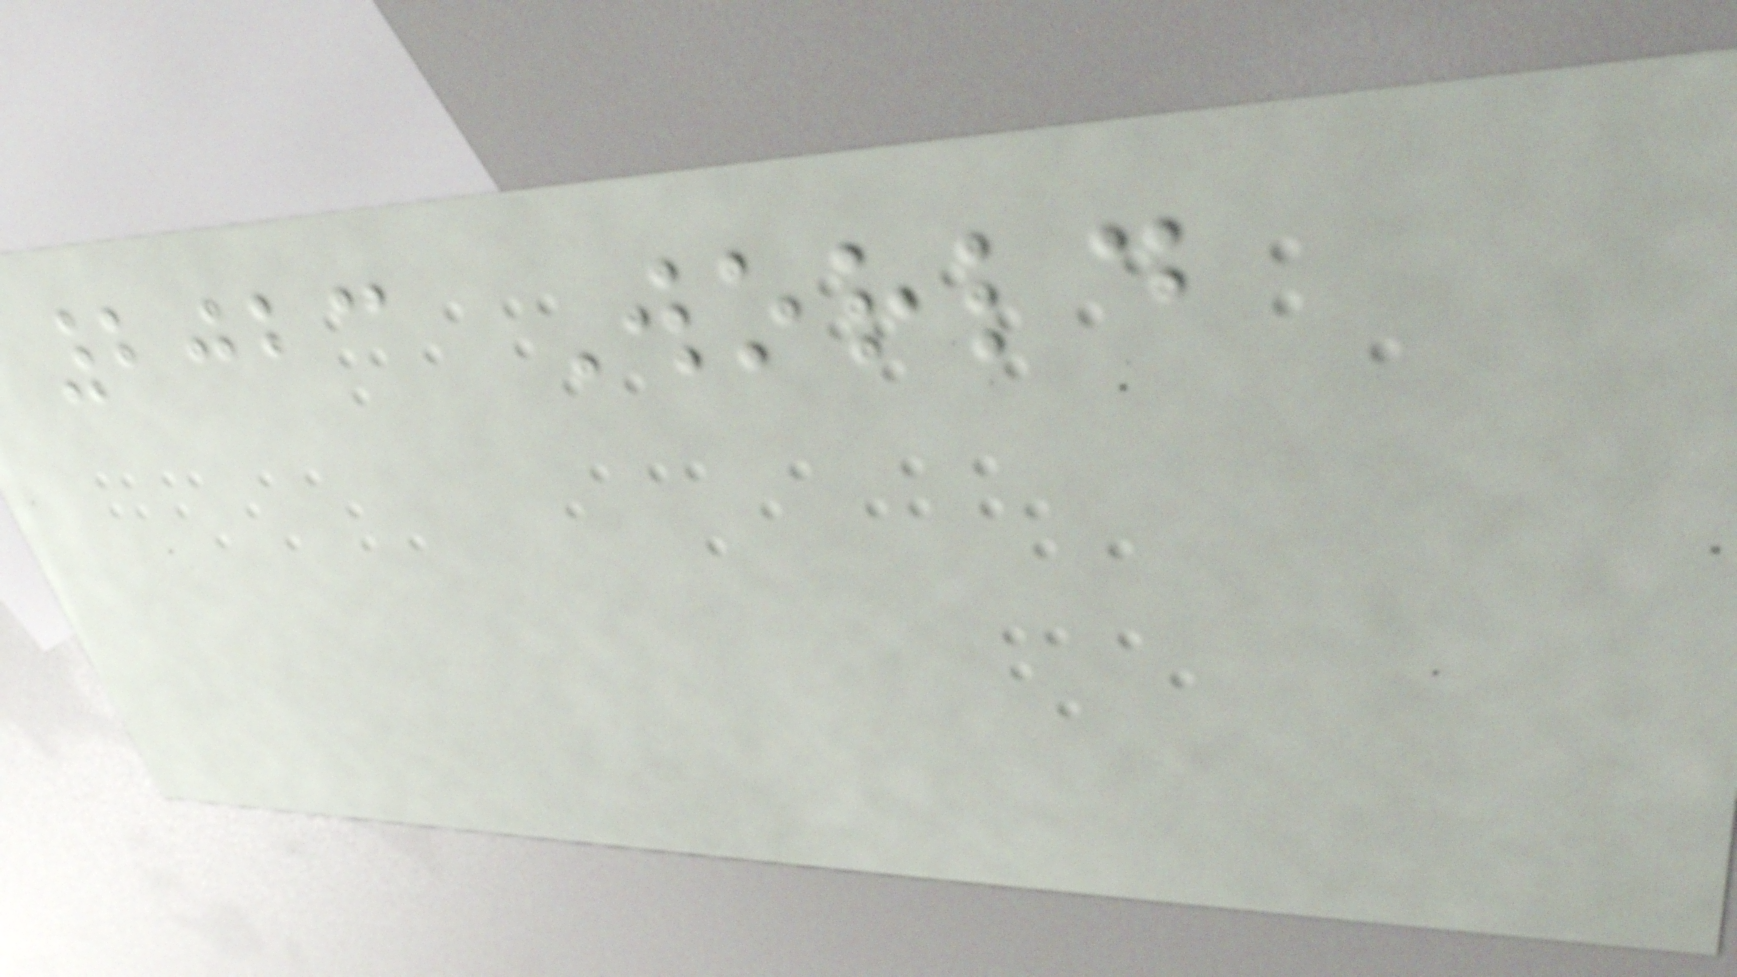2023 World
